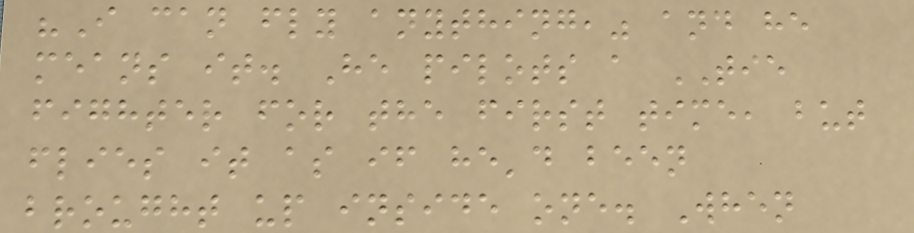"I can fly anything," and he
means it. He pilots a TIE
fighter for the first time, but
flies it as if he'd been
brought up inside one. When
